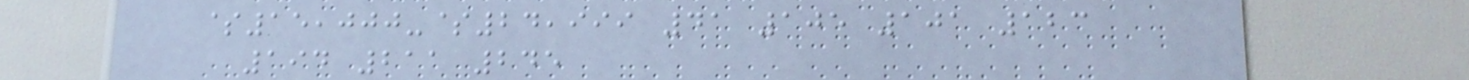$15,000-$24,999 41 105 101 123
194 211 245
